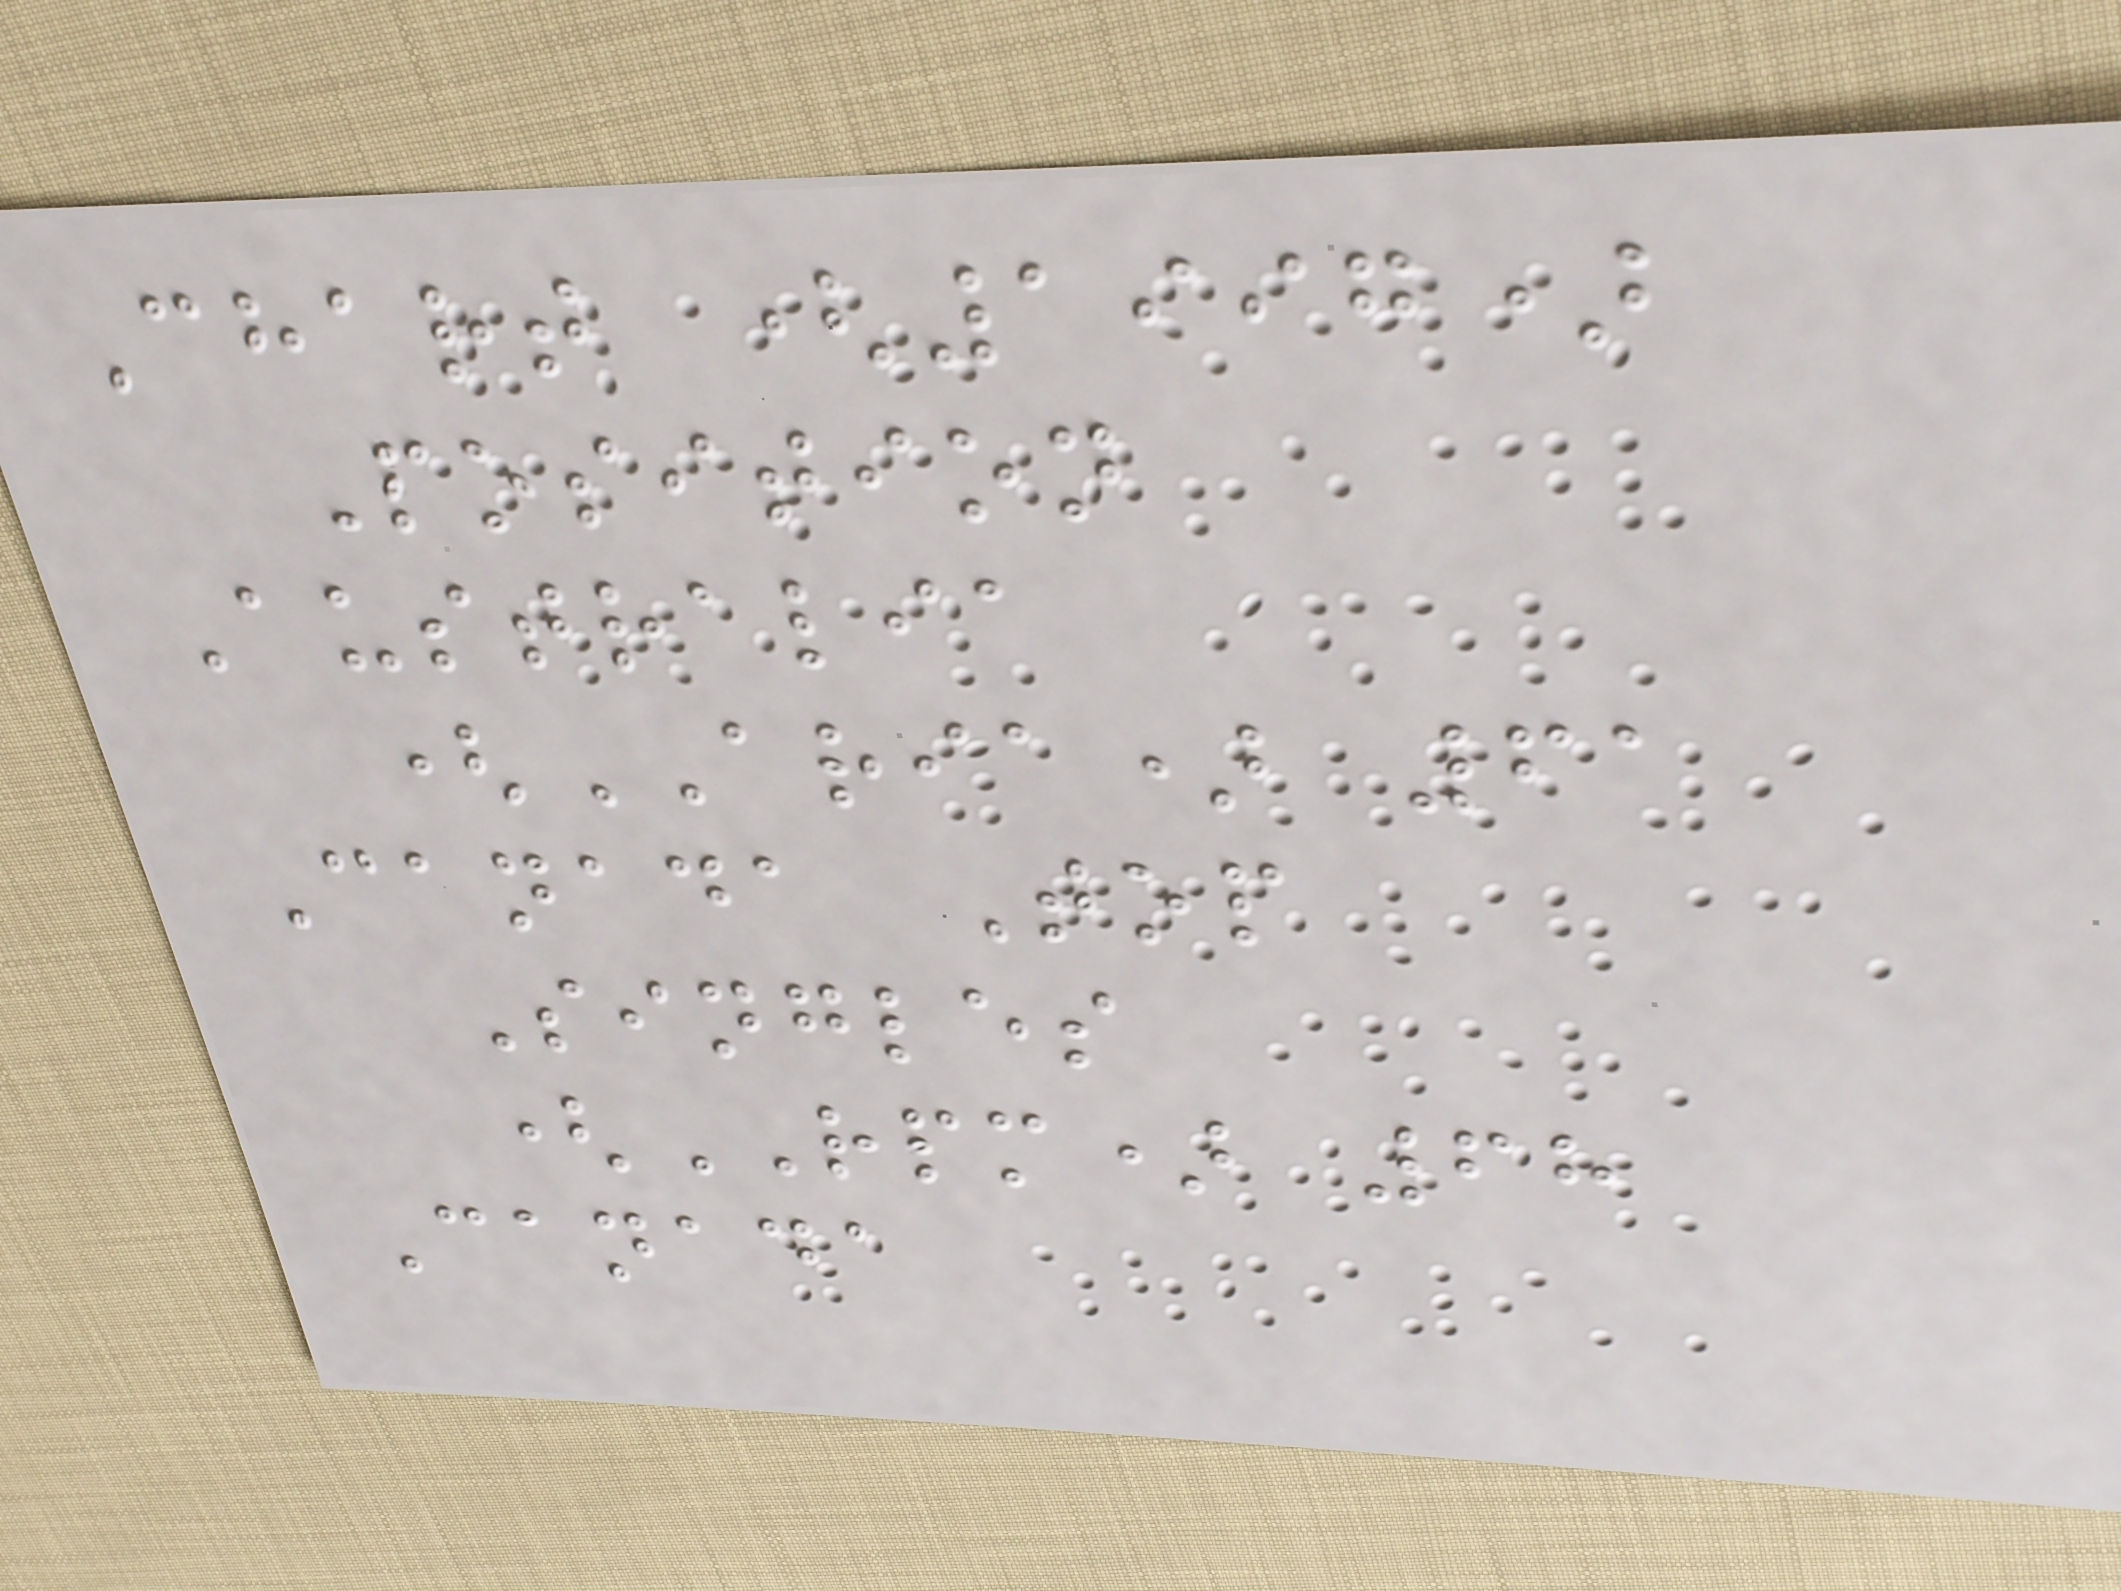Chart (1997)
Position
Australia
(ARIA) 61
Canada Top
Singles
(RPM) 68
Canada
